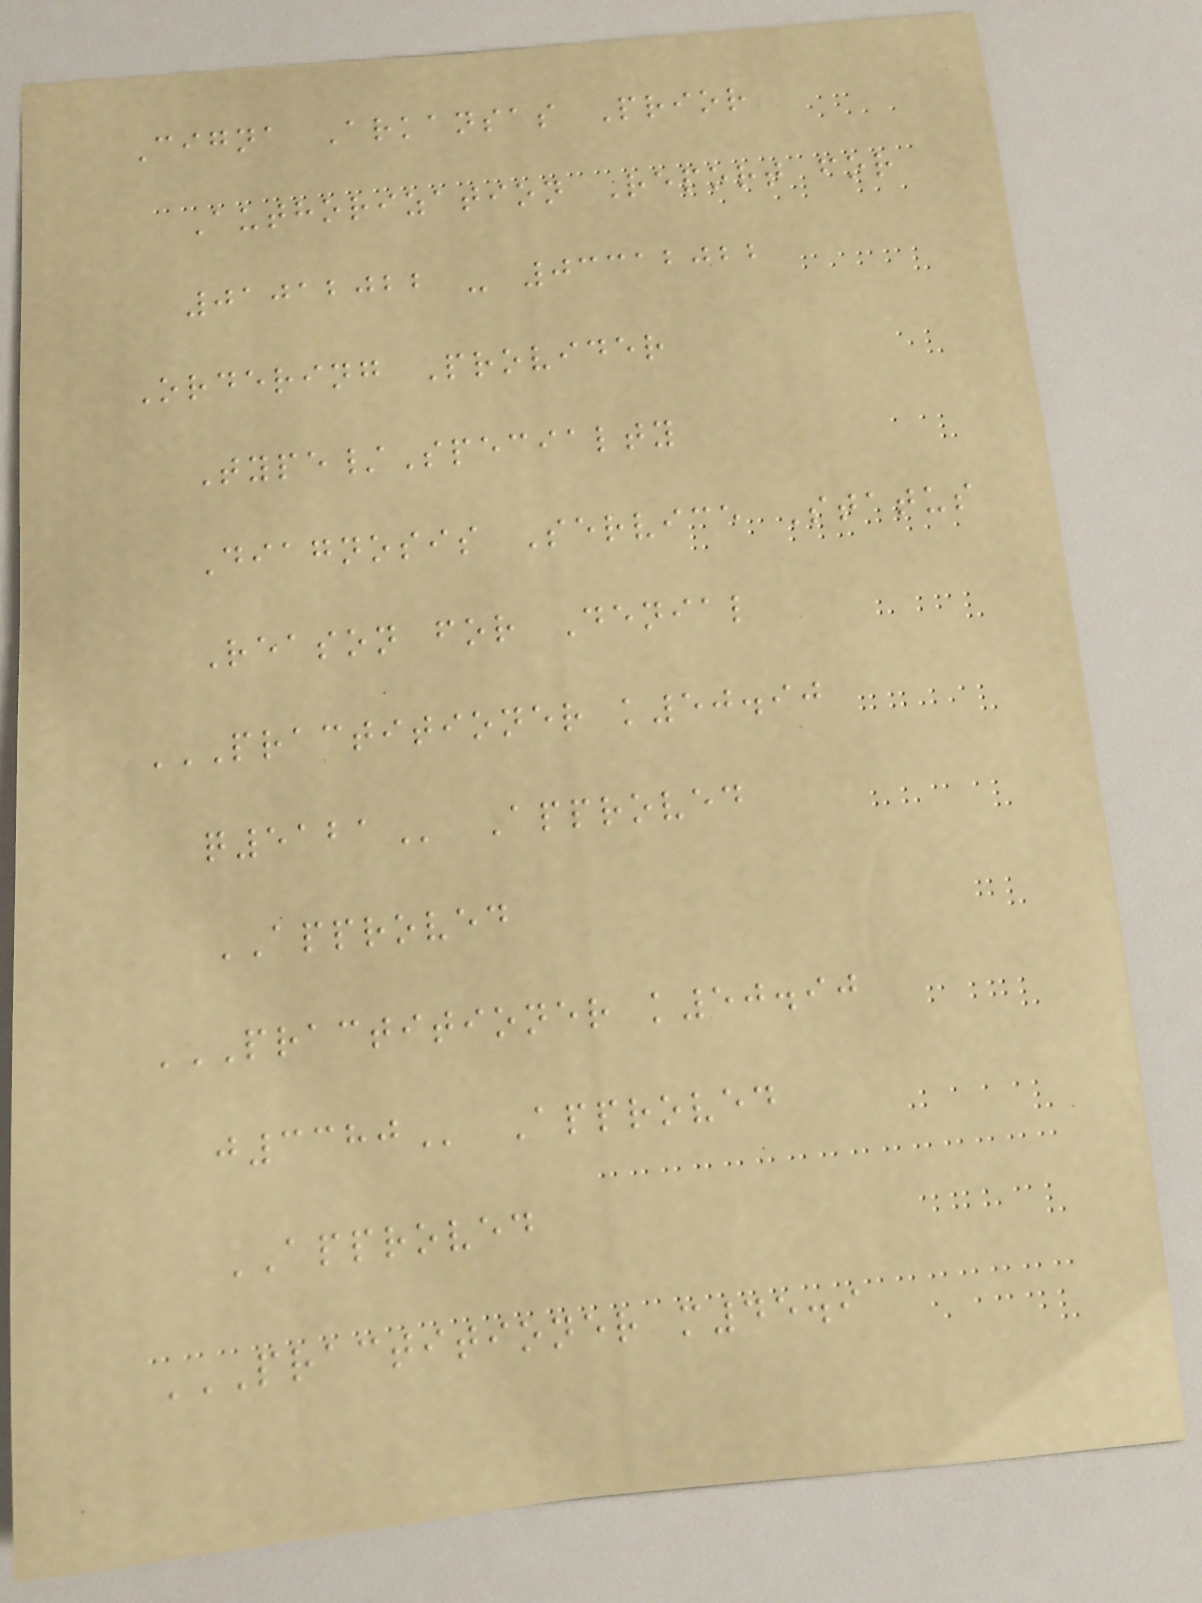Cigna Arkansas Prior
Authorization Report for
01012022 - 03312022
Ordering Provider
Type/Specialty
Diagnosis Service Status
Reason for Denial
PRACTITIONER K50.90
Q5121 Approved
APPROVED
PRACTITIONER K50.90
J3380 Approved
APPROVED
PRACTITIONER M45.9
